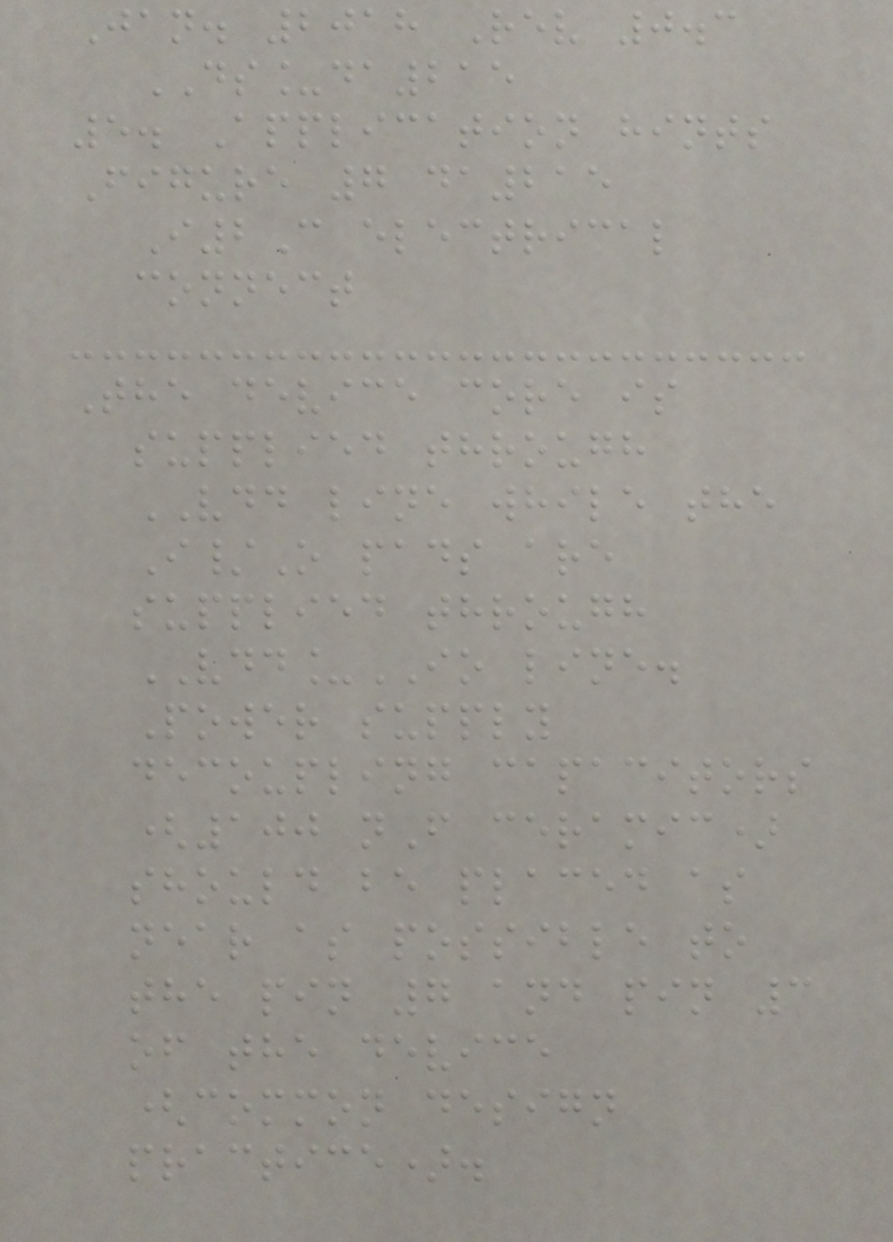Jan. 2018 Rev 0.3
DS_da215
5. Application hints
Figure 7 da215
I2C electrical
connect
The device core is
supplied through
VDD line while the
I/O pads are
supplied through
VDD_IO line.
Power supply
decoupling capacitors
(100 nF ceramic)
should be placed as
near as possible to
the pin 7 and pin 3
of the device
(common design
practice).
